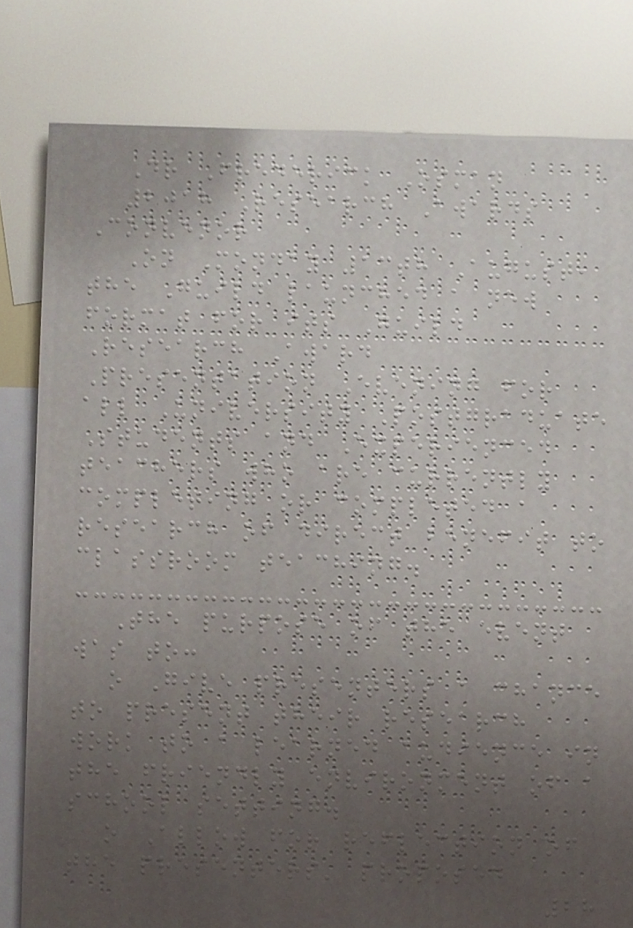Dr Frederick Osman
2018 Research Awards
Convenor
On Monday 13th August,
the Guild launched a new
format for its Guild
Research Award
Presentation Evening for
all University Postgraduate
Students and Experienced
teachers who are currently
completing or completed a
research of direct benefit to
classroom teaching.
The purpose of the event
was to:
o Give presenters a chance
to present their research
work to a learned audience in
the friendly environment of a
school setting.
o Allow for reflection of
the presenters' proposed
28
